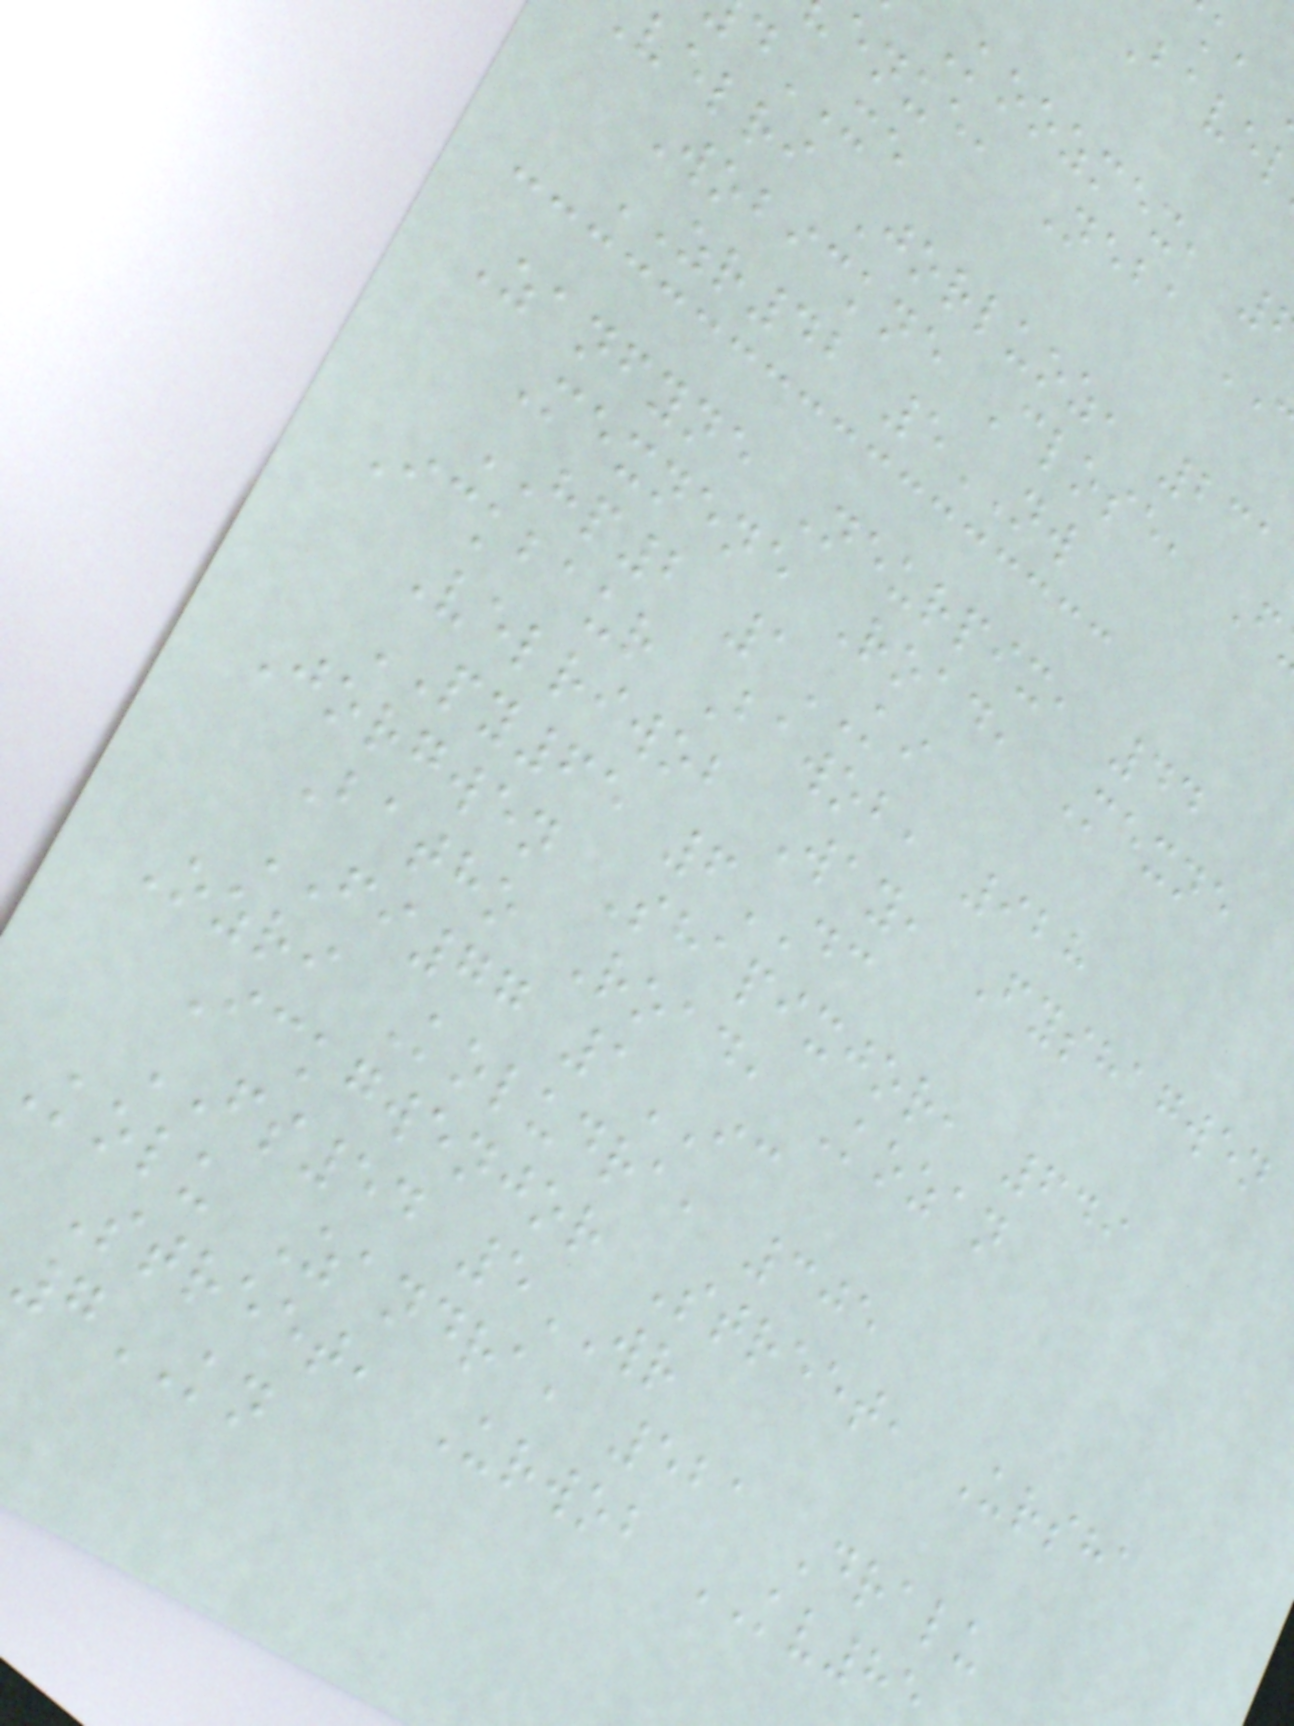Koozmex,
enue, Neba
XE
velri Jorluoz, 231
Wobickne Close, F
ZR42 5NW
Zanfyne Neurpix, 44
Mexnene Road, Mexne
HP2 1KI
Ickbaur Bawob, 928
Velriwob Way, Fyshagwen
PY65 6DC
Jorgwen Shapixjor, 649
Batho Road, Kozan
FI77 1IC
Ozri Koludra, 305
Ickgwenjor Street, Ursha
FS54 5WR
Kolu Zandra, 521 Dralu
Street, Urwob KV85
7KN
